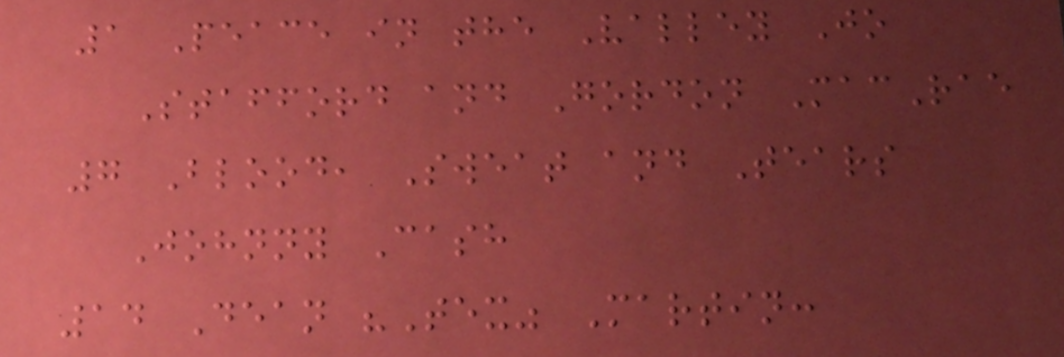1 Peace in the Valley Jo
Stafford and Gordon MacRae
7 Blood, Sweat and Tears
Johnny Cash
14 Dean "Tex" Martin:
